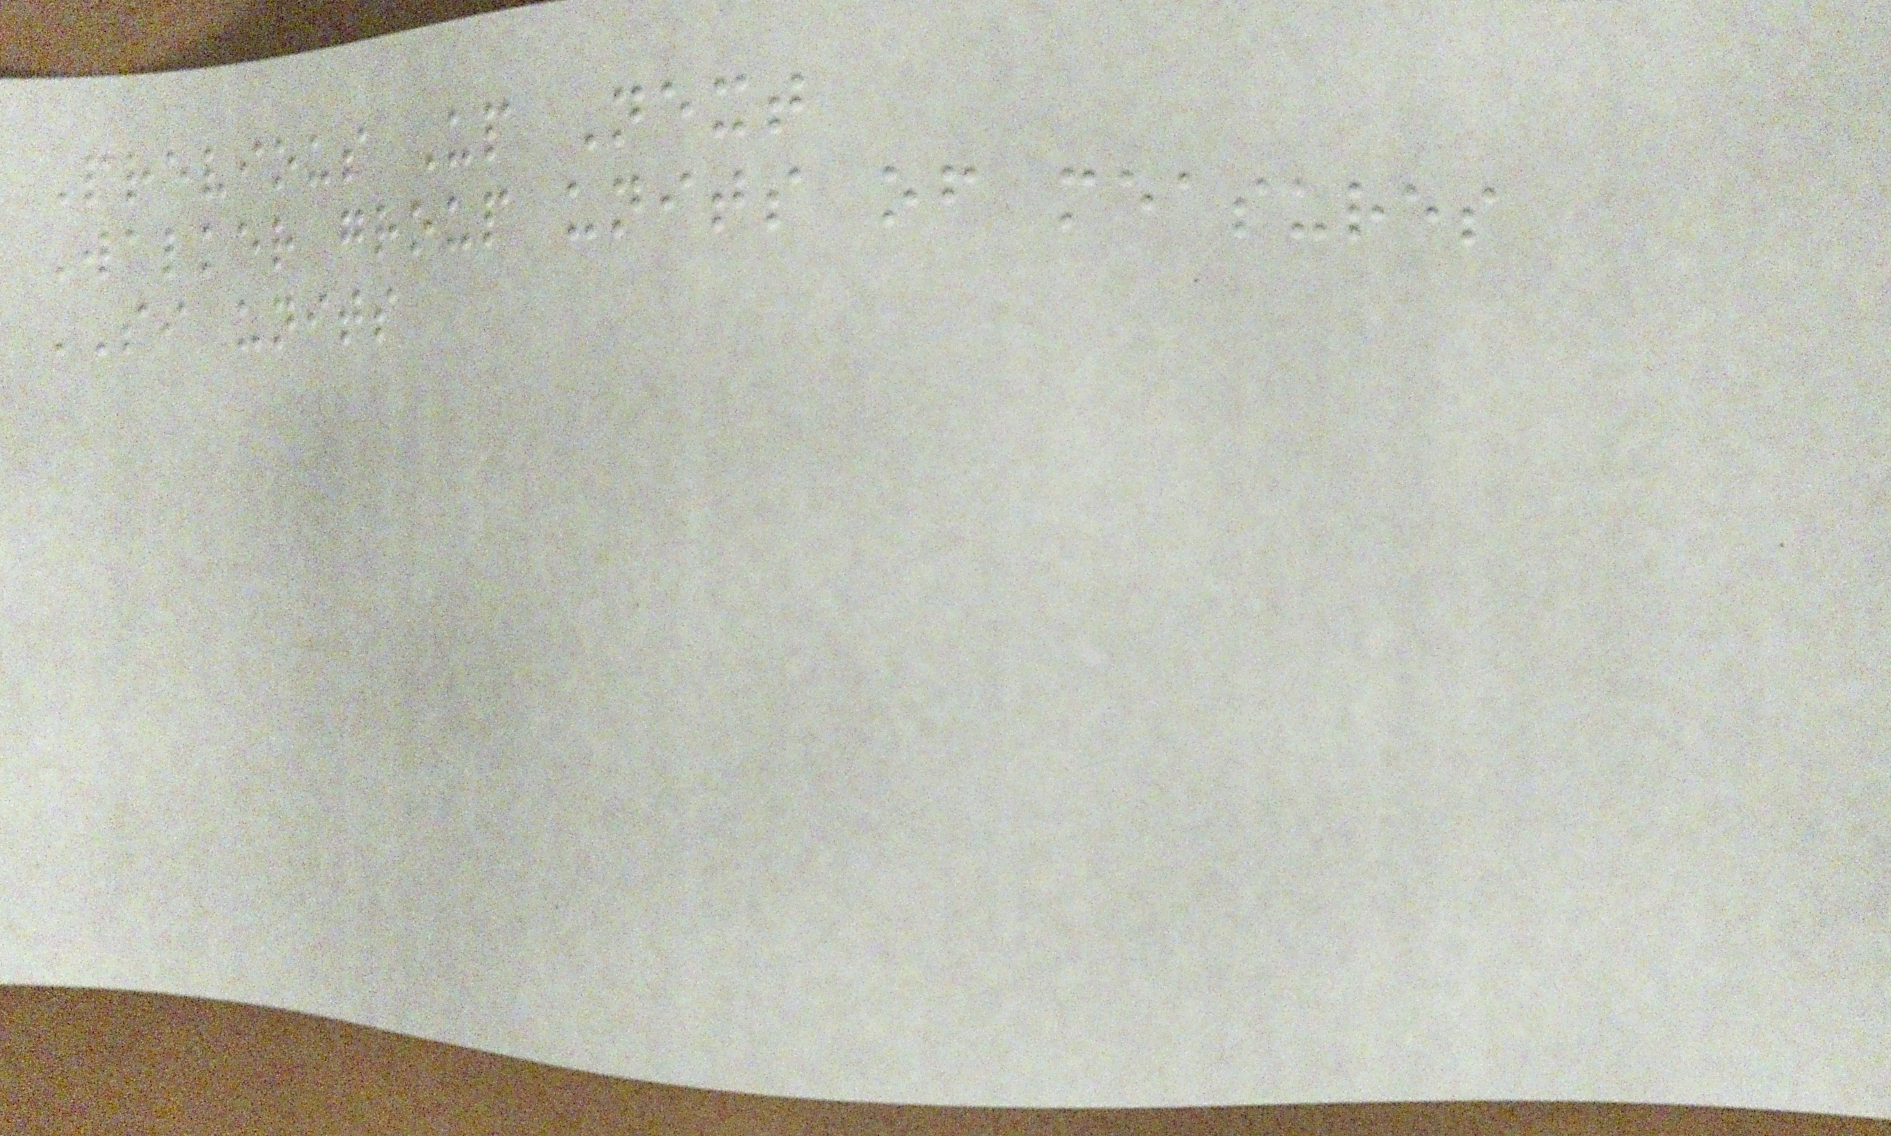Previous Up Next
Walker group units of measures
SI units
